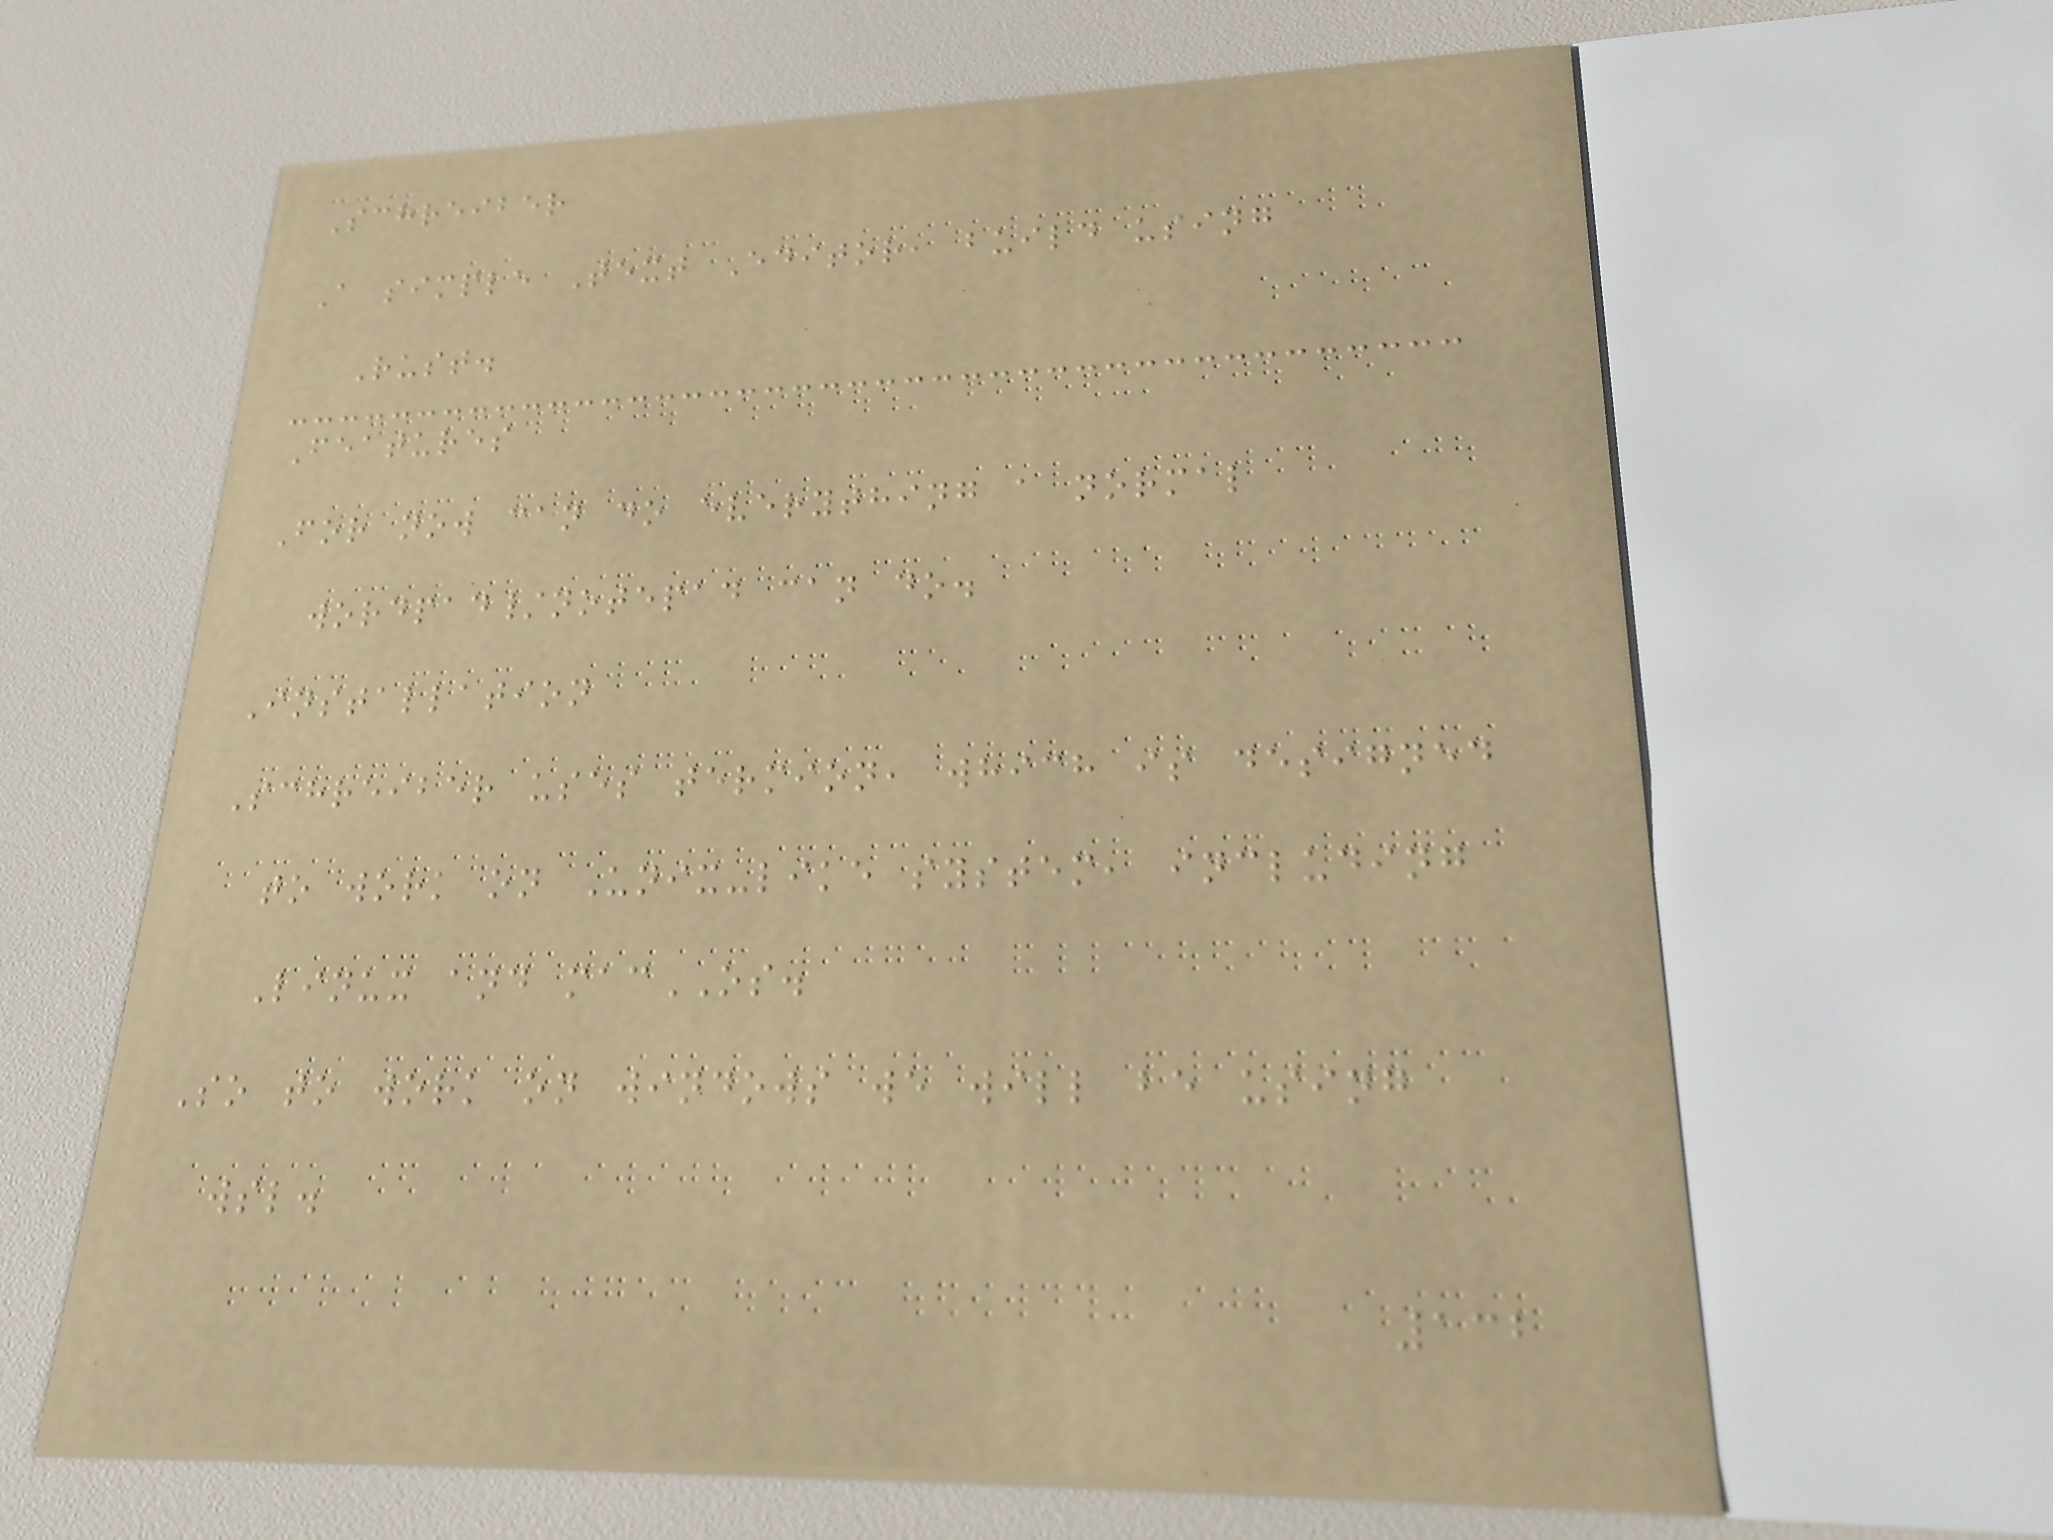Schreiber
A simple Text Editor, build using
Rust.
Features
For now can do everything a normal
wordpad/notepad can do.
Installation
Schreiber uses termion, which is designed
to work on Unix-like system, including
Linux and macOS.
So to work on windows we will be using
wsl.
132
